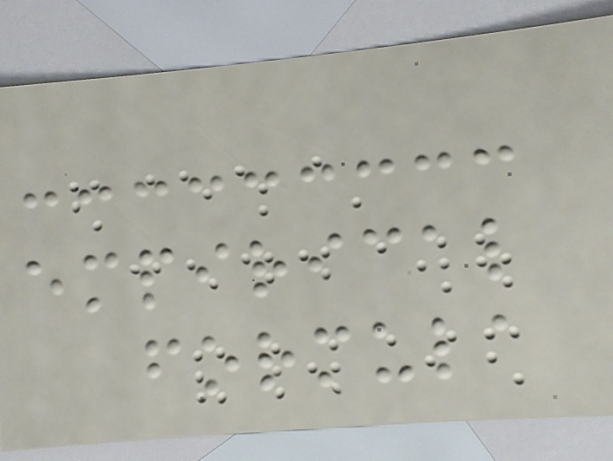empirical
formula
